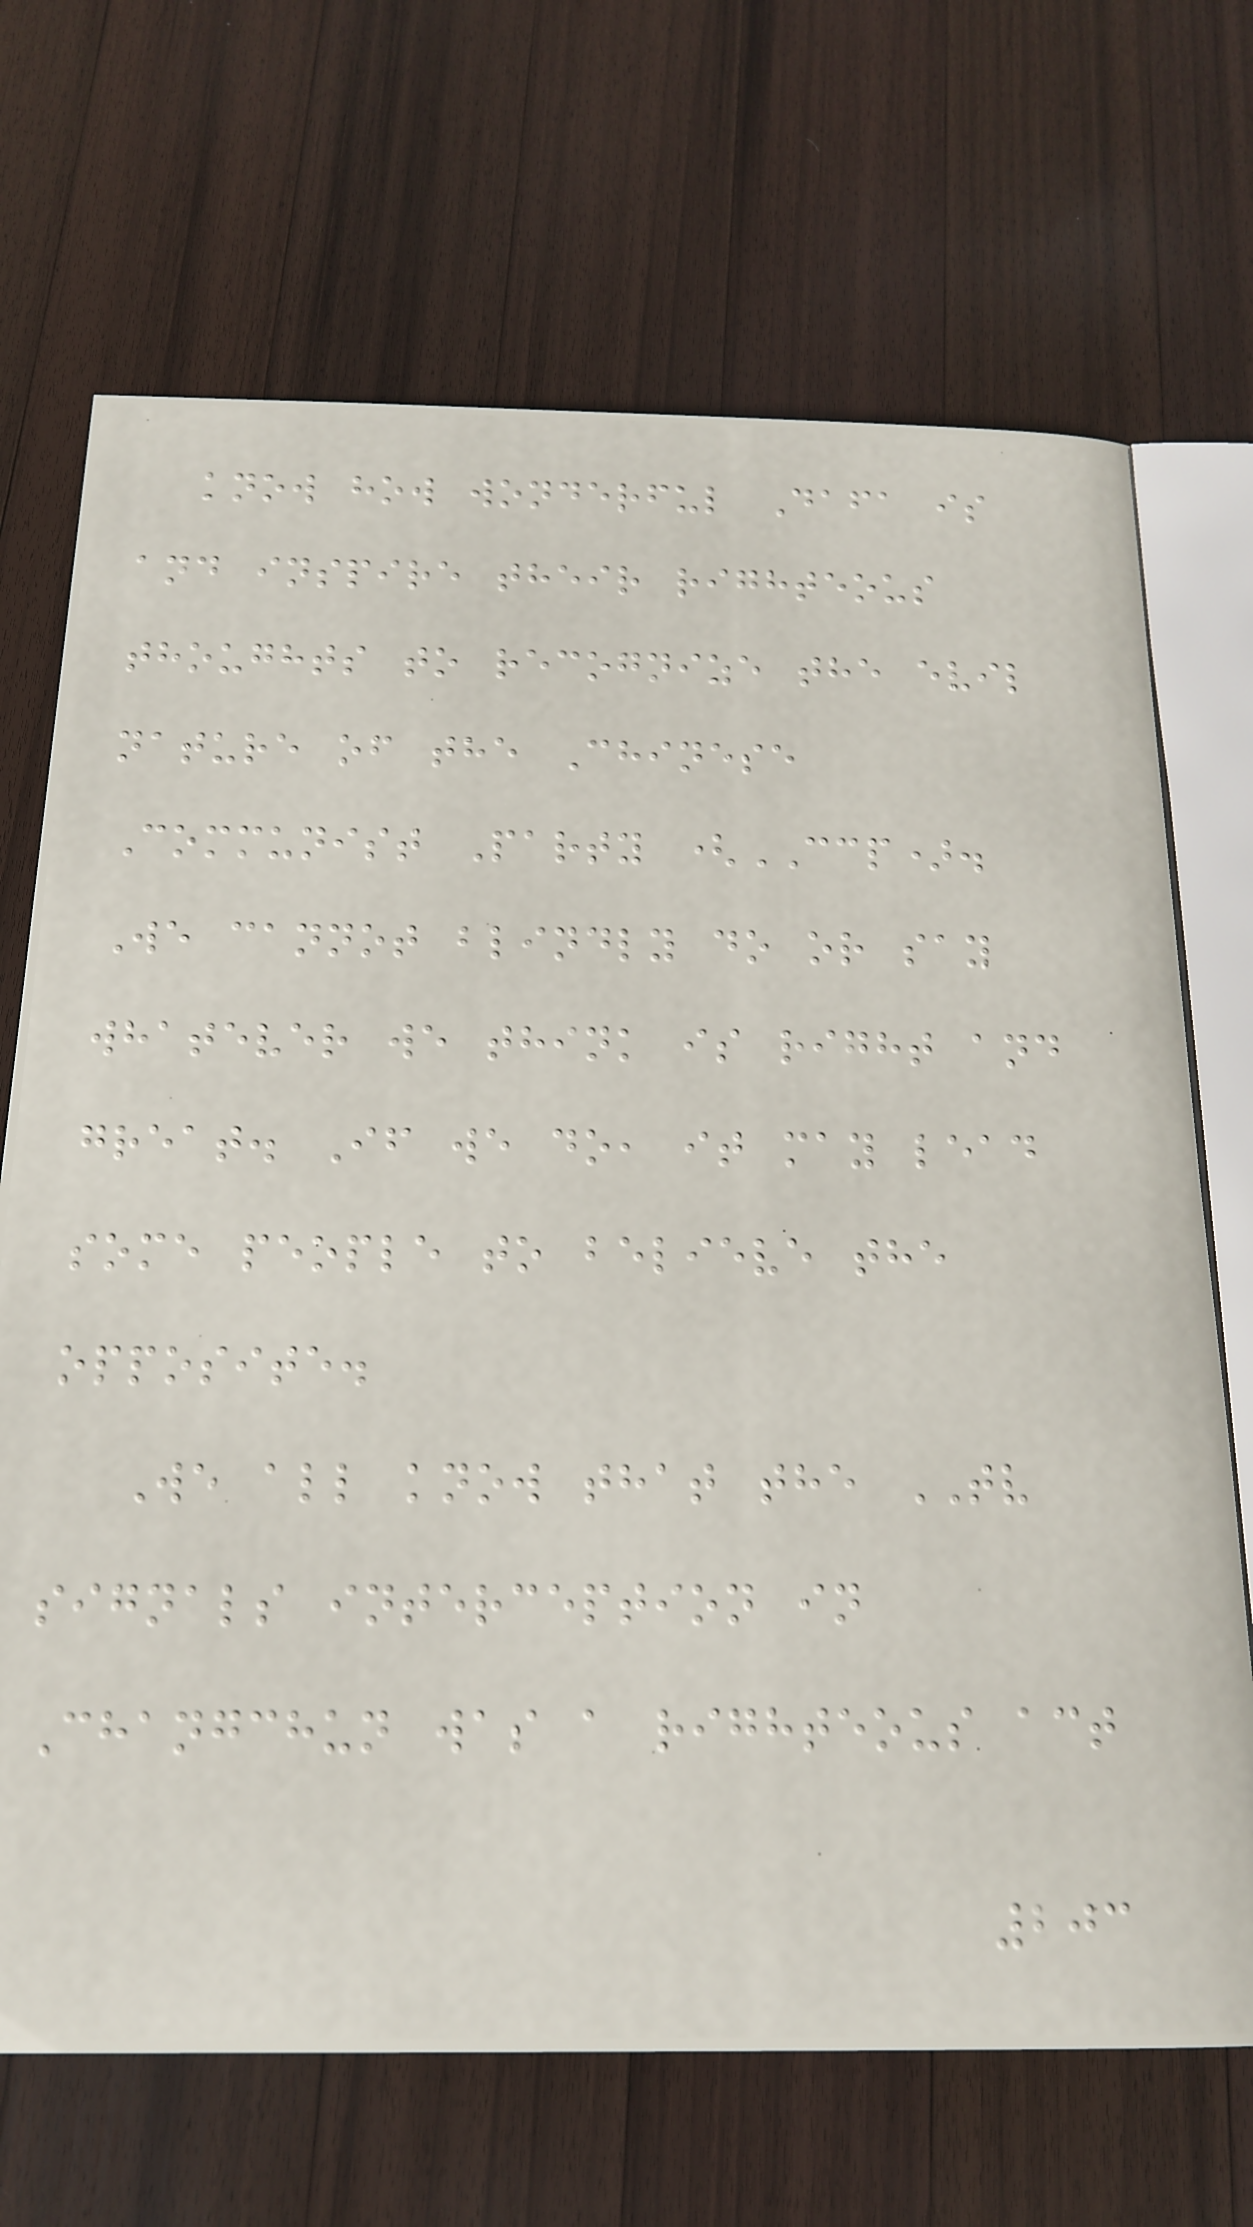know how wonderful Dafa is
and inspire their righteous
thoughts to recognize the evil
nature of the Chinese
Communist Party (CCP).
We cannot blindly do or say
whatever we think is right and
great. If we do, it may lead
some people to believe the
opposite.
We all know that the TV
signals interception in
Changchun was a righteous act
203
